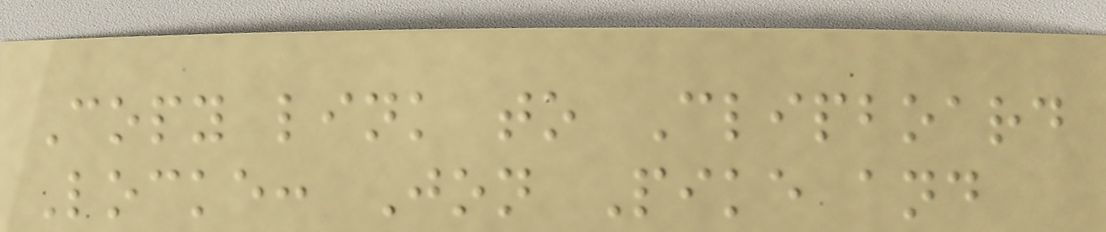Copy link to Clipboard
Locke: Jon Pike and
